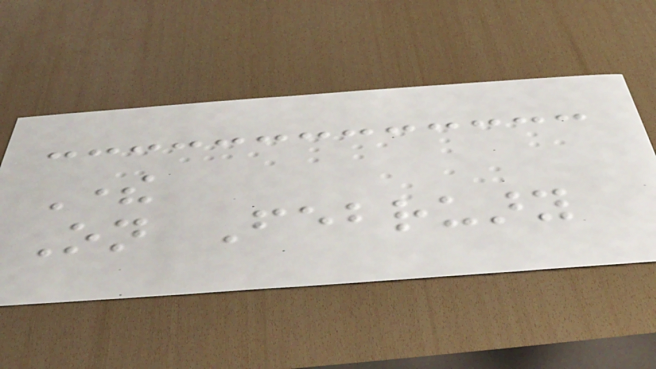There
On February
